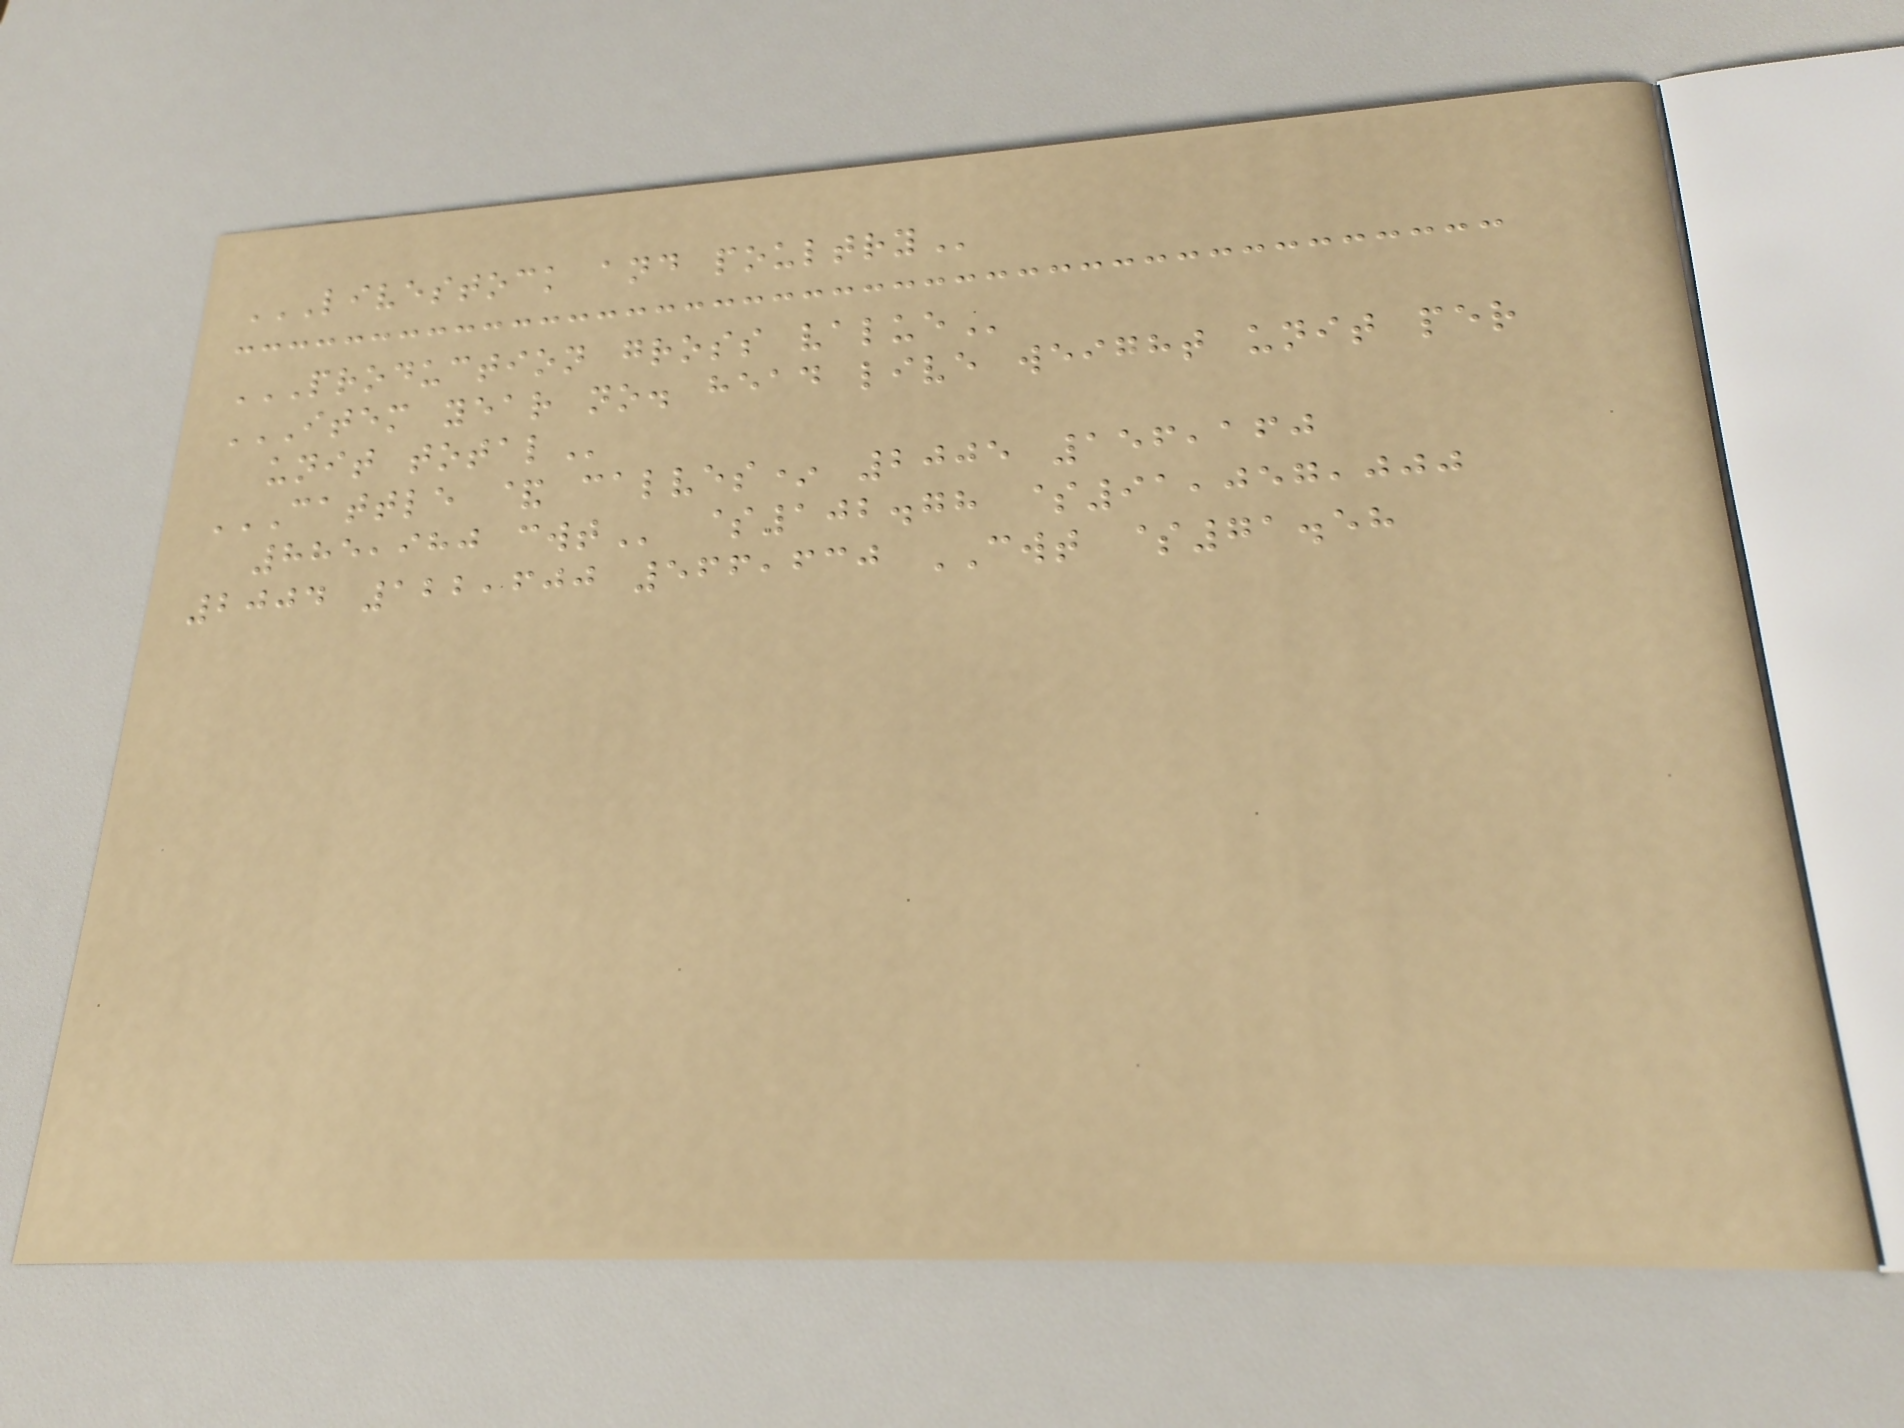LIVESTOCK AND POULTRY
PRODUCTION GROSS VALUE
ITEM YEAR NO. HEAD LIVE WEIGHT UNIT PER
UNIT TOTAL
CATTLE & CALVES* 2005 156,160
885,980 CWT $102.78 $91,057,000
2004 122,600 566,630 CWT $71.58
